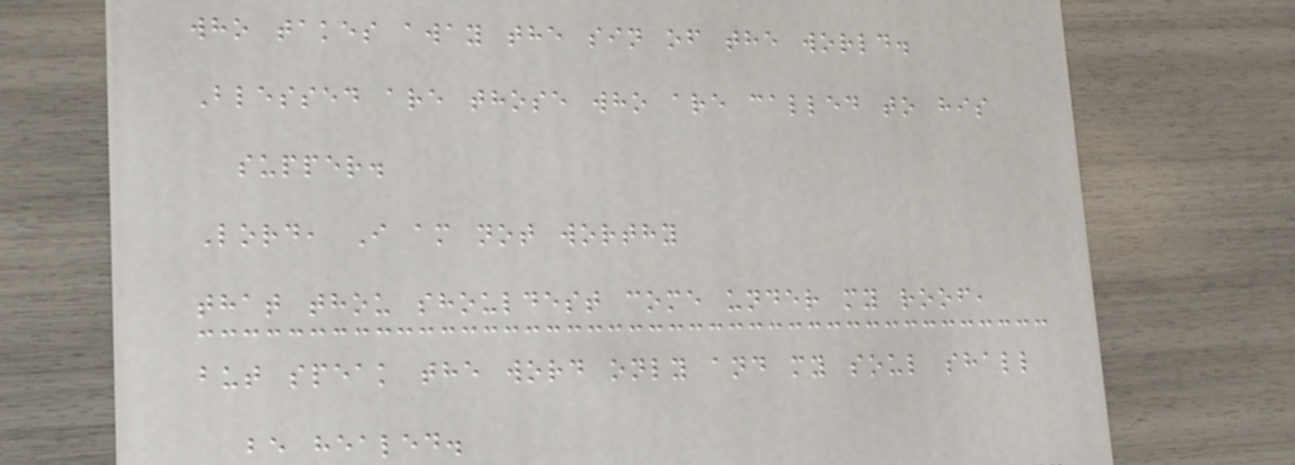who takes away the sin of the world.
Blessed are those who are called to his
supper.
Lord, I am not worthy
that thou shouldest come under my roof,
but speak the word only and my soul shall
be healed.
